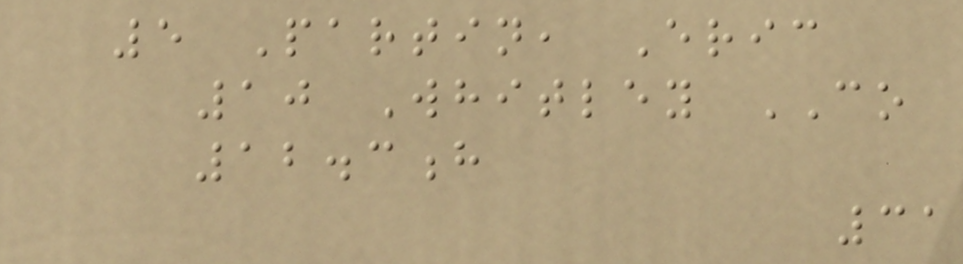5 Partin, Eric
10 Whitley CO
12.3h
31
